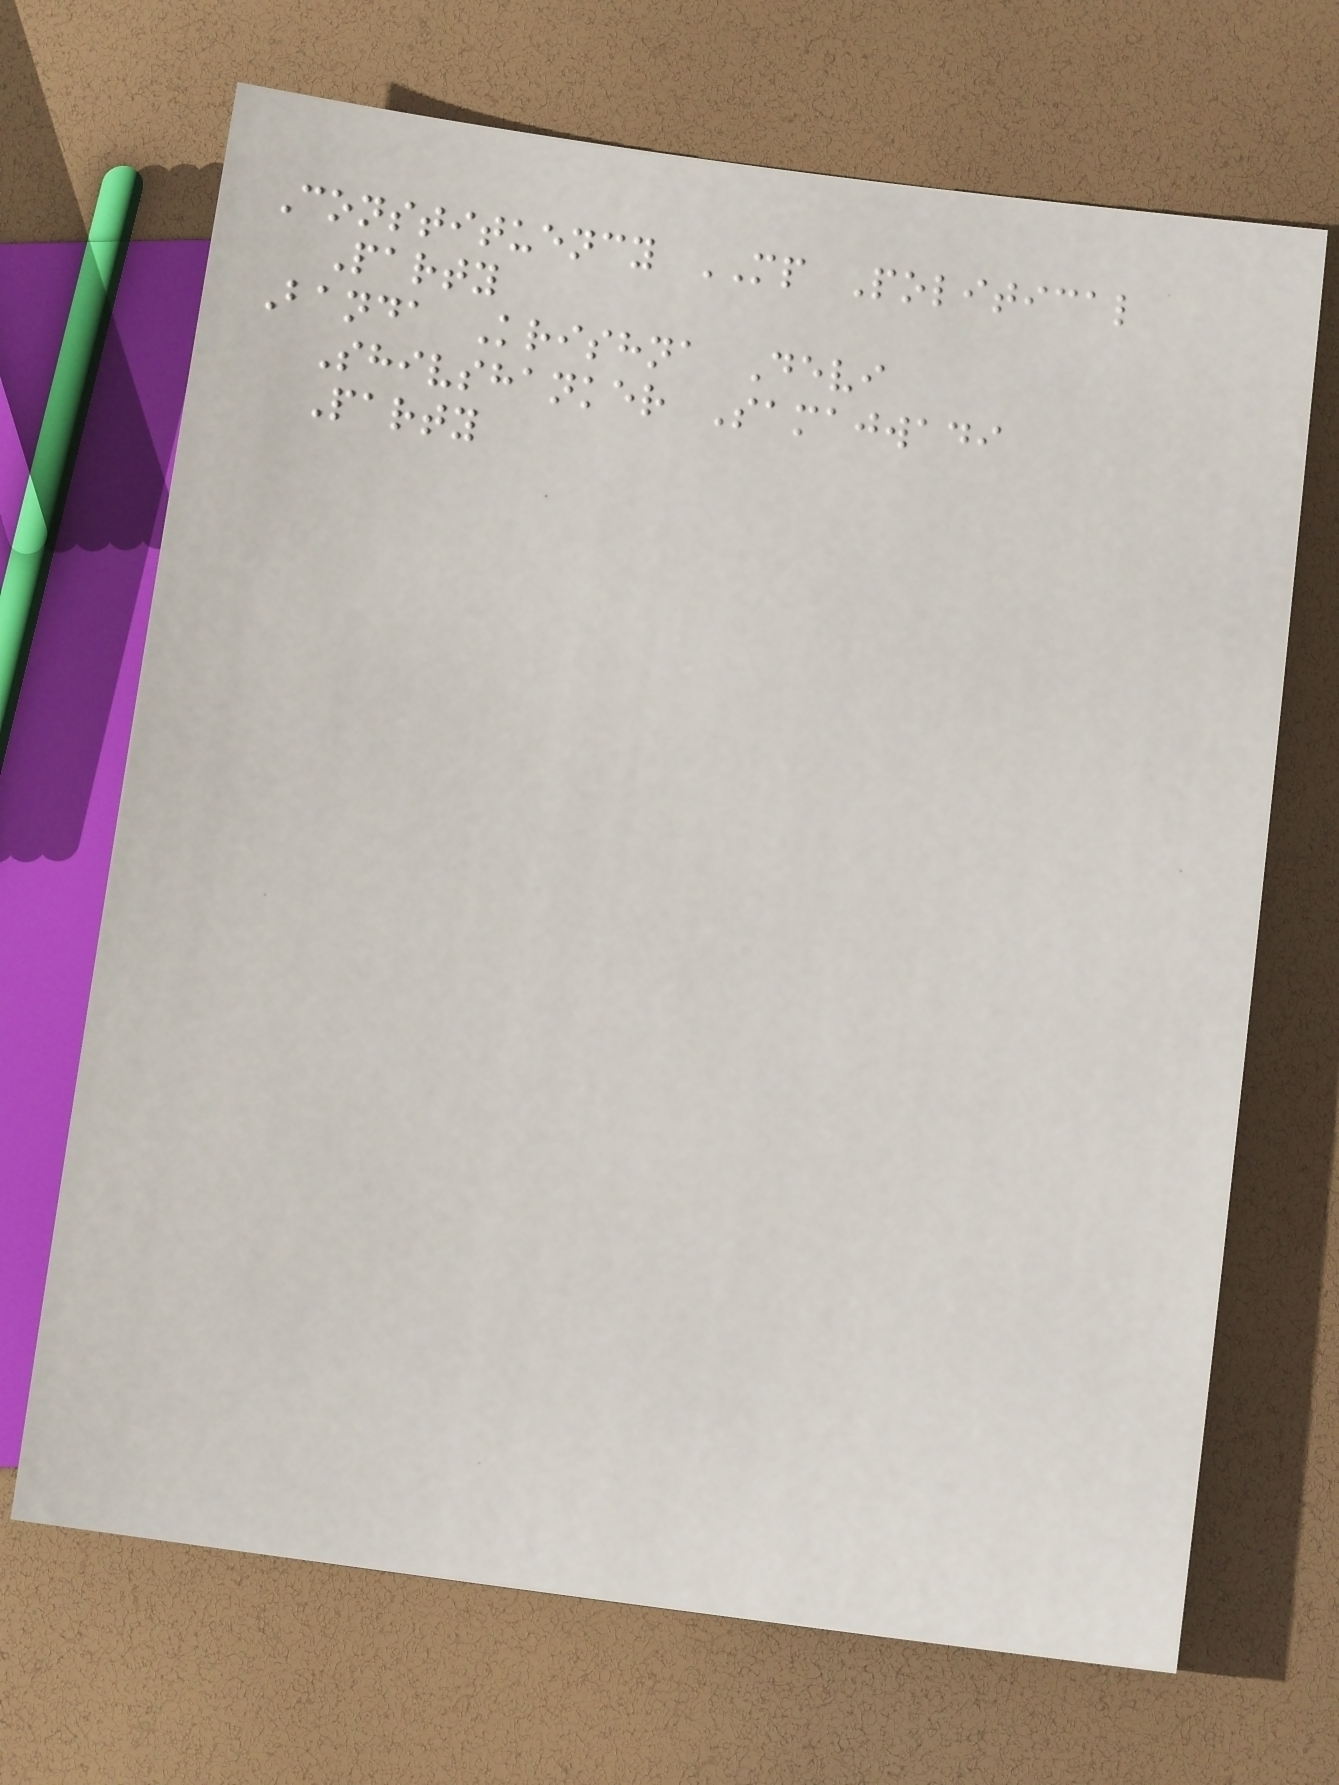Constituency MP Political
Party
Banda Krishna Devi
Shivshanker Samajwadi
Party
